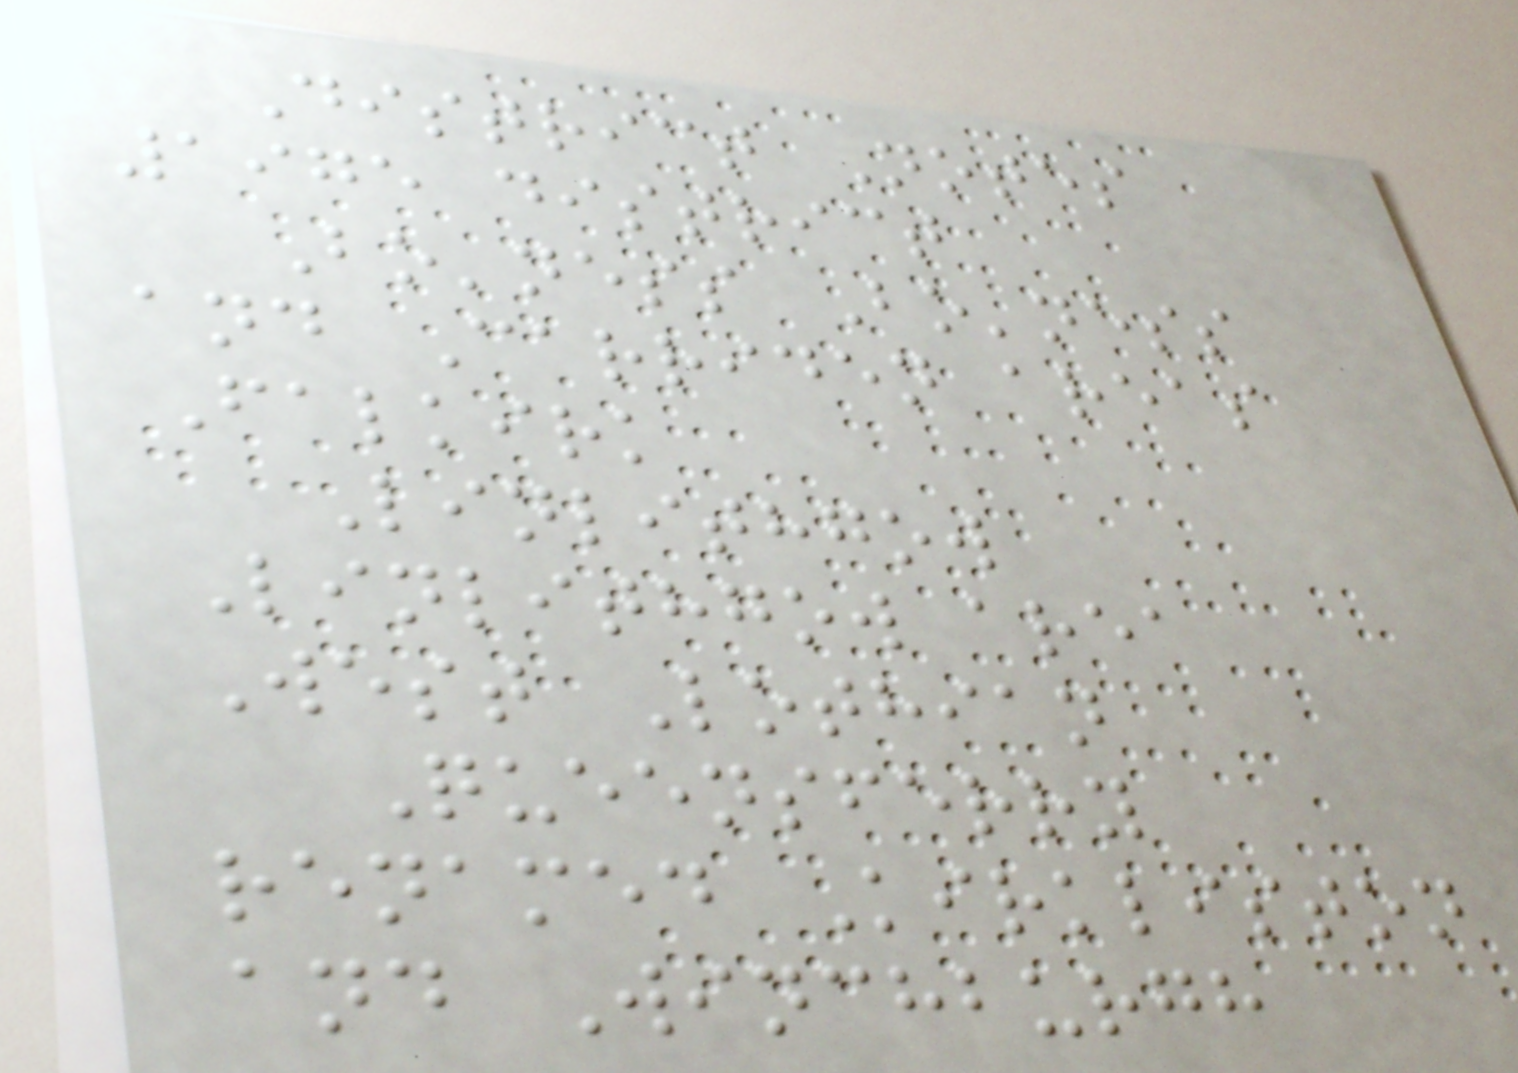District Notes
1975 district
Bo'ness Bo'ness
and Carriden areas
Falkirk
Linlithgow
Linlithgow area
West Lothian
Queensferry
renamed Kirkliston
and Winchburgh
